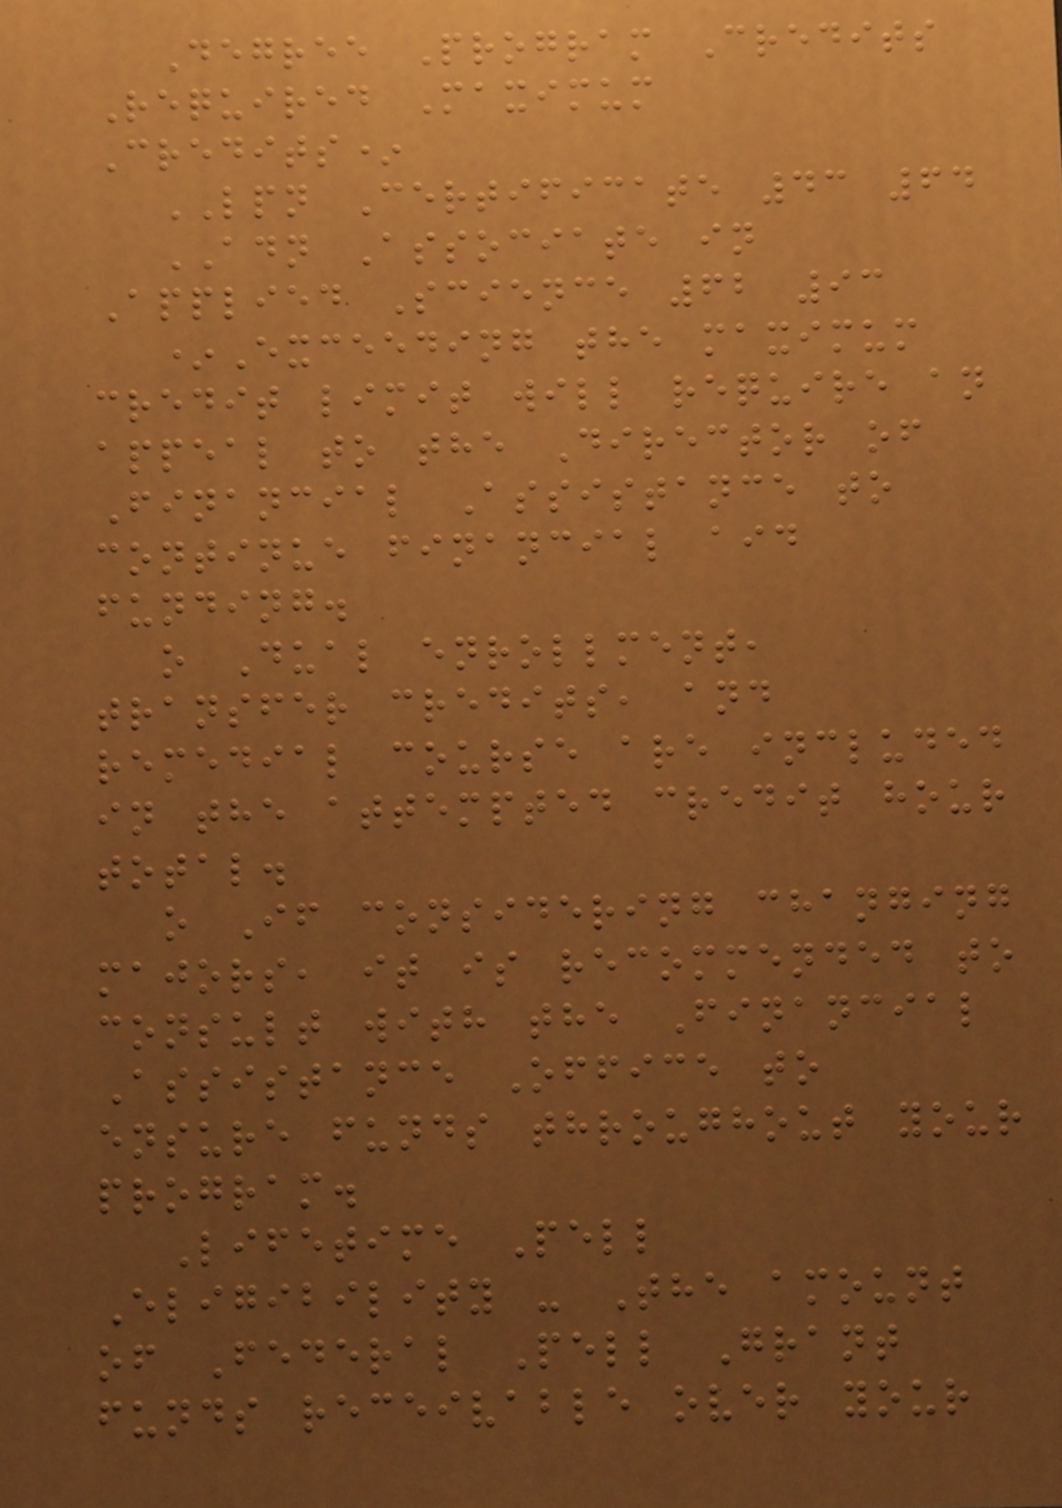Degree Program Credits
Required Maximum
Credits*
LPN Certificate 43 64
ADN Associate in
Applied Science 62 93
*Exceeding the maximum
credit limit will require an
appeal to the Director of
Financial Assistance to
continue financial aid
funding.
o Dual enrollment,
transfer credits, and
remedial course are included
in the attempted credit hour
total.
o If considering changing
majors, it is recommended to
consult with the Financial
Assistance Office to
ensure funds throughout your
program.
Lifetime Pell
Eligibility - The amount
of Federal Pell Grant
funds receivable over your
